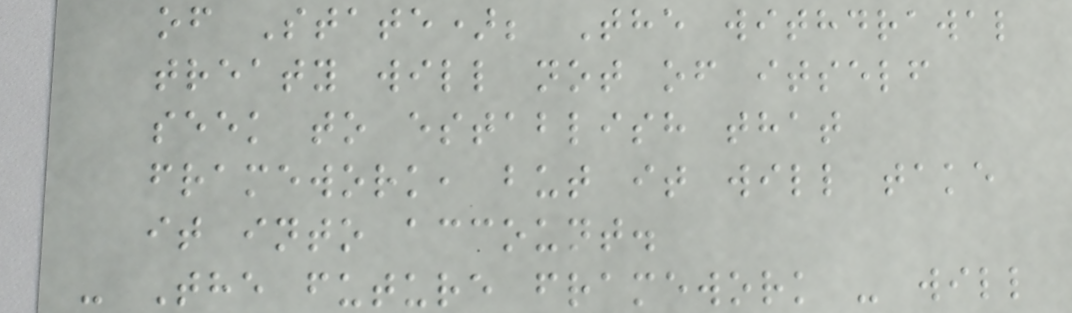of State); The withdrawal
treaty will not of itself
seek to establish that
framework, but it will take
it into account.
- The future framework - will
